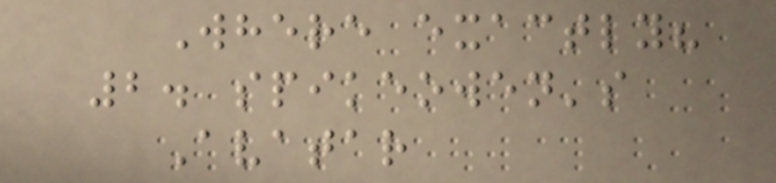Where exactly?
2. spikeowen's
Avatar
